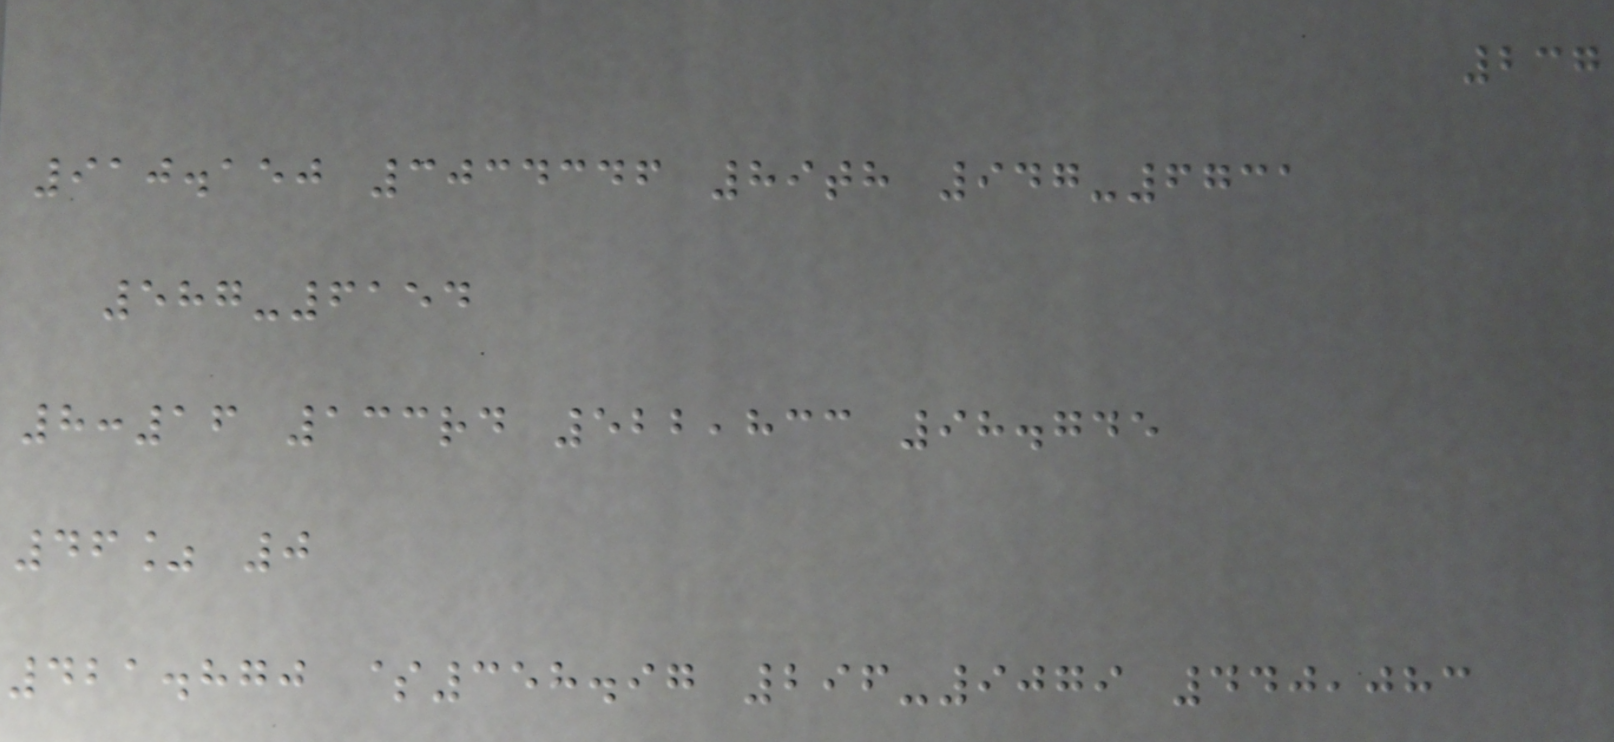237
910.150 3034346 89th 947-6731
587-6154
8:16 133rd 522,833 98.745
46% 0
421.870 $358.97 296-9079 440,083
